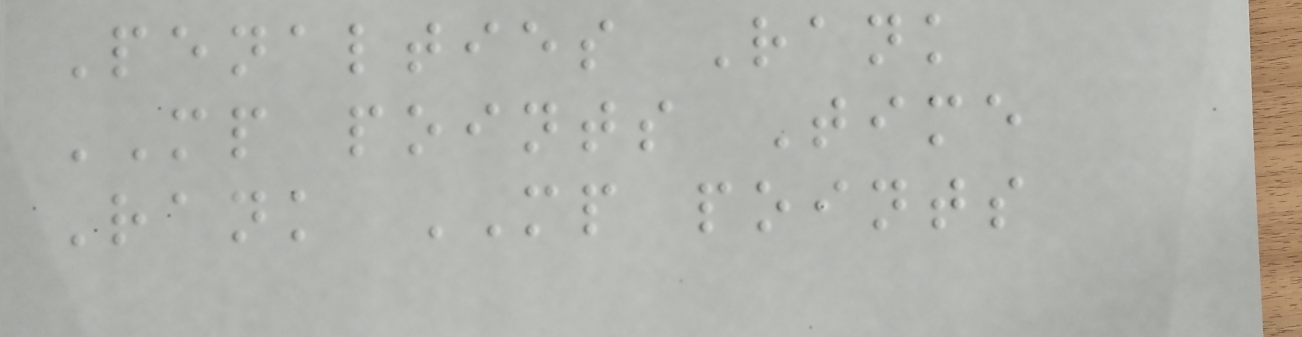Penalties Rank
MP points Time
Rank MP points
